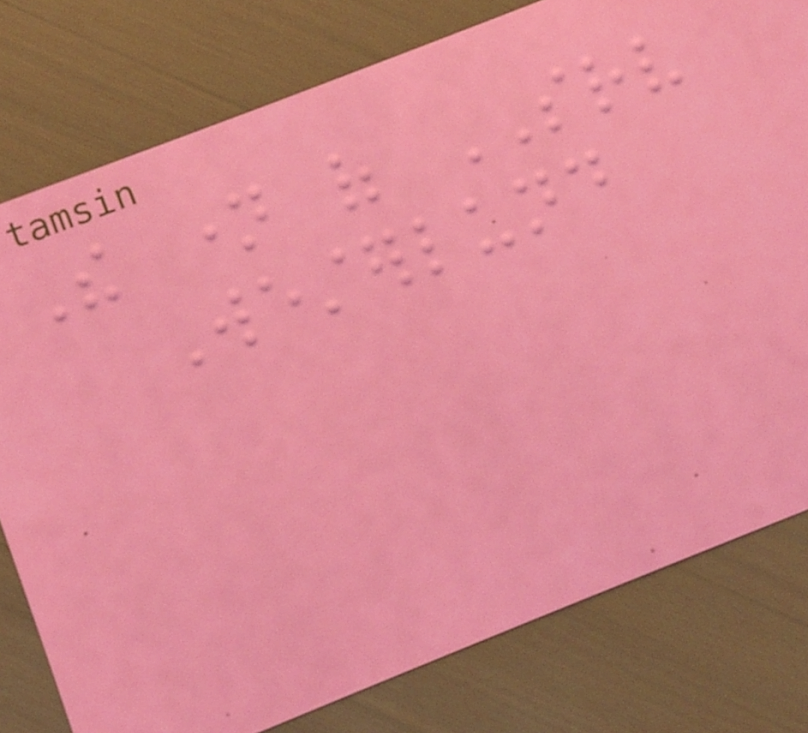The name of SRV
Westerlund
